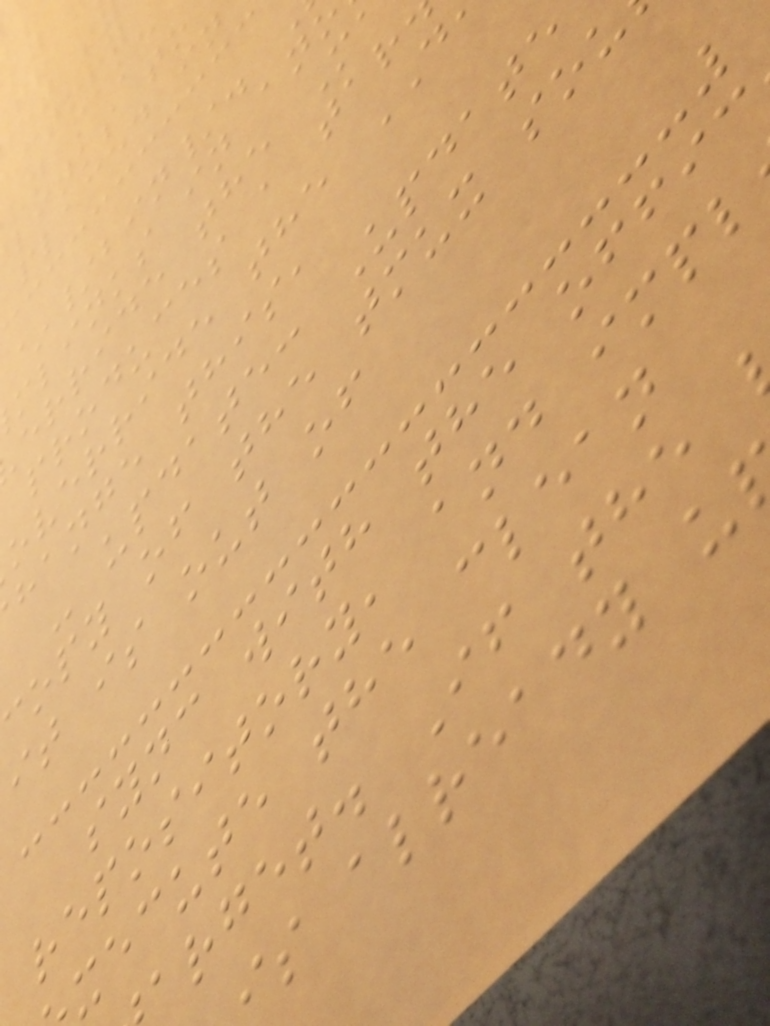ctory
links to
placed in
~/bin/.
mlinks in an
erride the M
produces a tar
override the
hange this,
- update: Update
opy of the tmux sou
it is out of
sync with the offic
repository, and impl
xecute the clean
arget. If the
is already u
